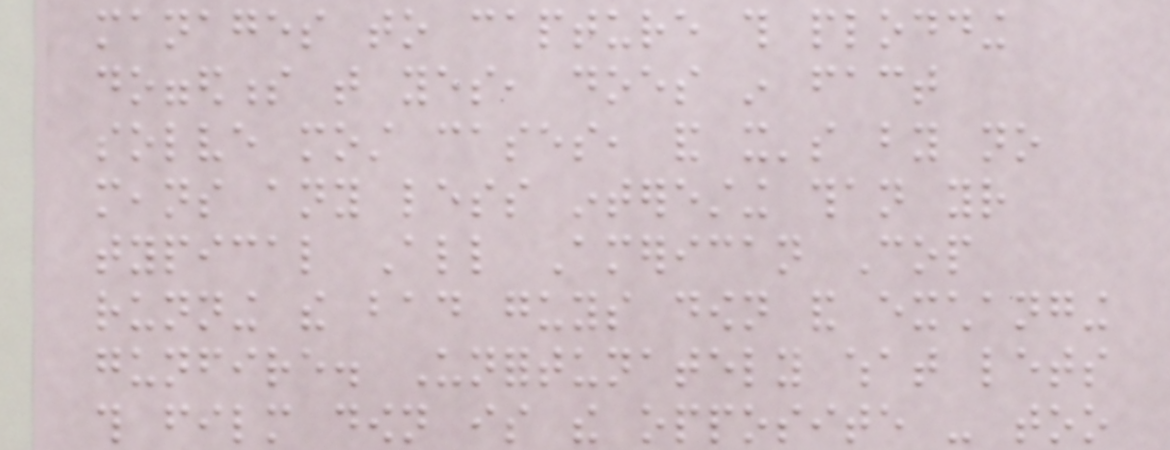manages to capture this plodding
doggedness that yes, does in fact
solve most cases, and it's by no
means any less interesting than your
typical All American Cop
running the bad guys down and exchanging
gunfire. Unfortunately what lets
this film down is the opposite - too
